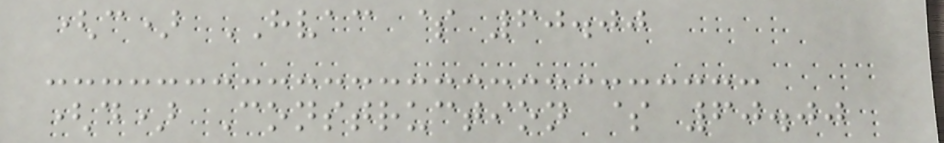(c) HVAC $ 60.00
(d) Construction $ 60.00
